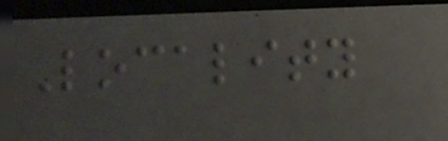Locality
